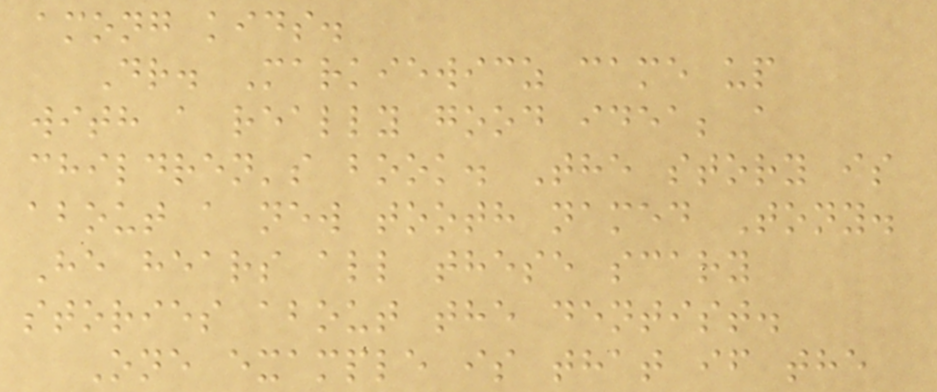among kids.
Dr. Markiewicz came up
with a really good idea; a
children's book. The story is
about a new tooth named Tony.
He hears all these scary
stories about the dentist.
One example is that if the
